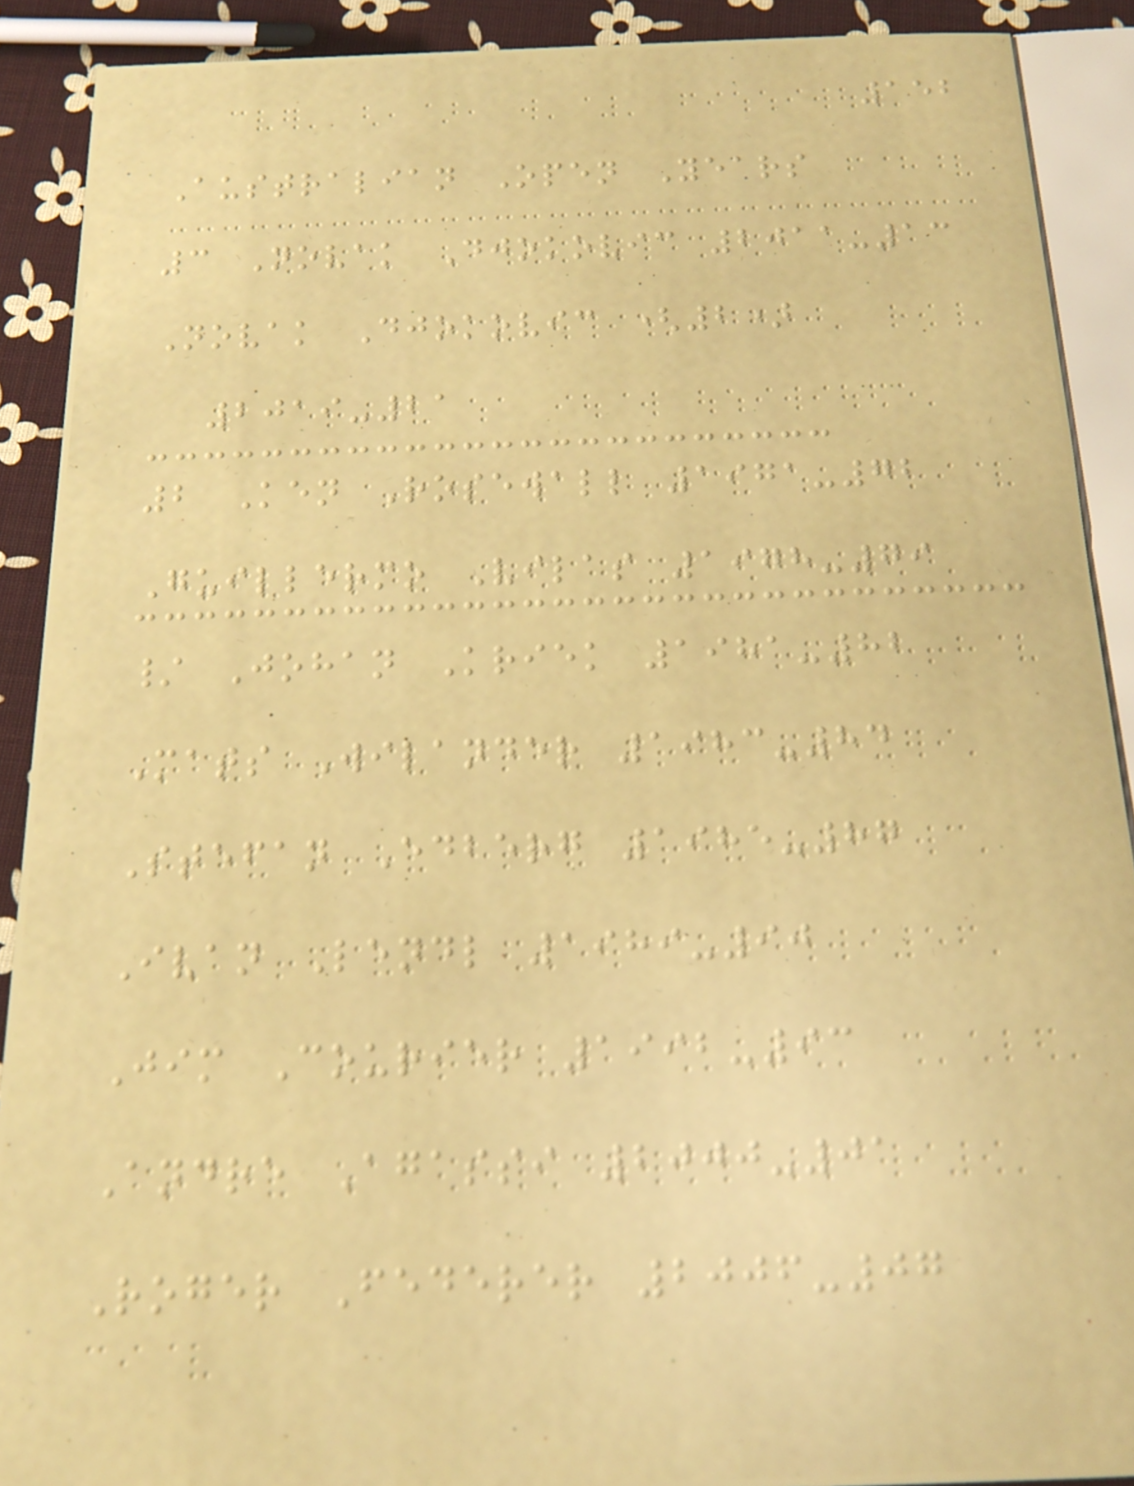152
Australian Open Years
3 Novak Djokovic 2011-13
Novak Djokovic (2)
2019-21
2 Ken Rosewall 1971-72
Guillermo Vilas 1978-79
/ Johan Kriek 1981-82
Mats Wilander 1983-84
Stefan Edberg 1985-87
Ivan Lendl 1989-90
Jim Courier 1992-93
Andre Agassi 2000-01
Roger Federer 2006-07
